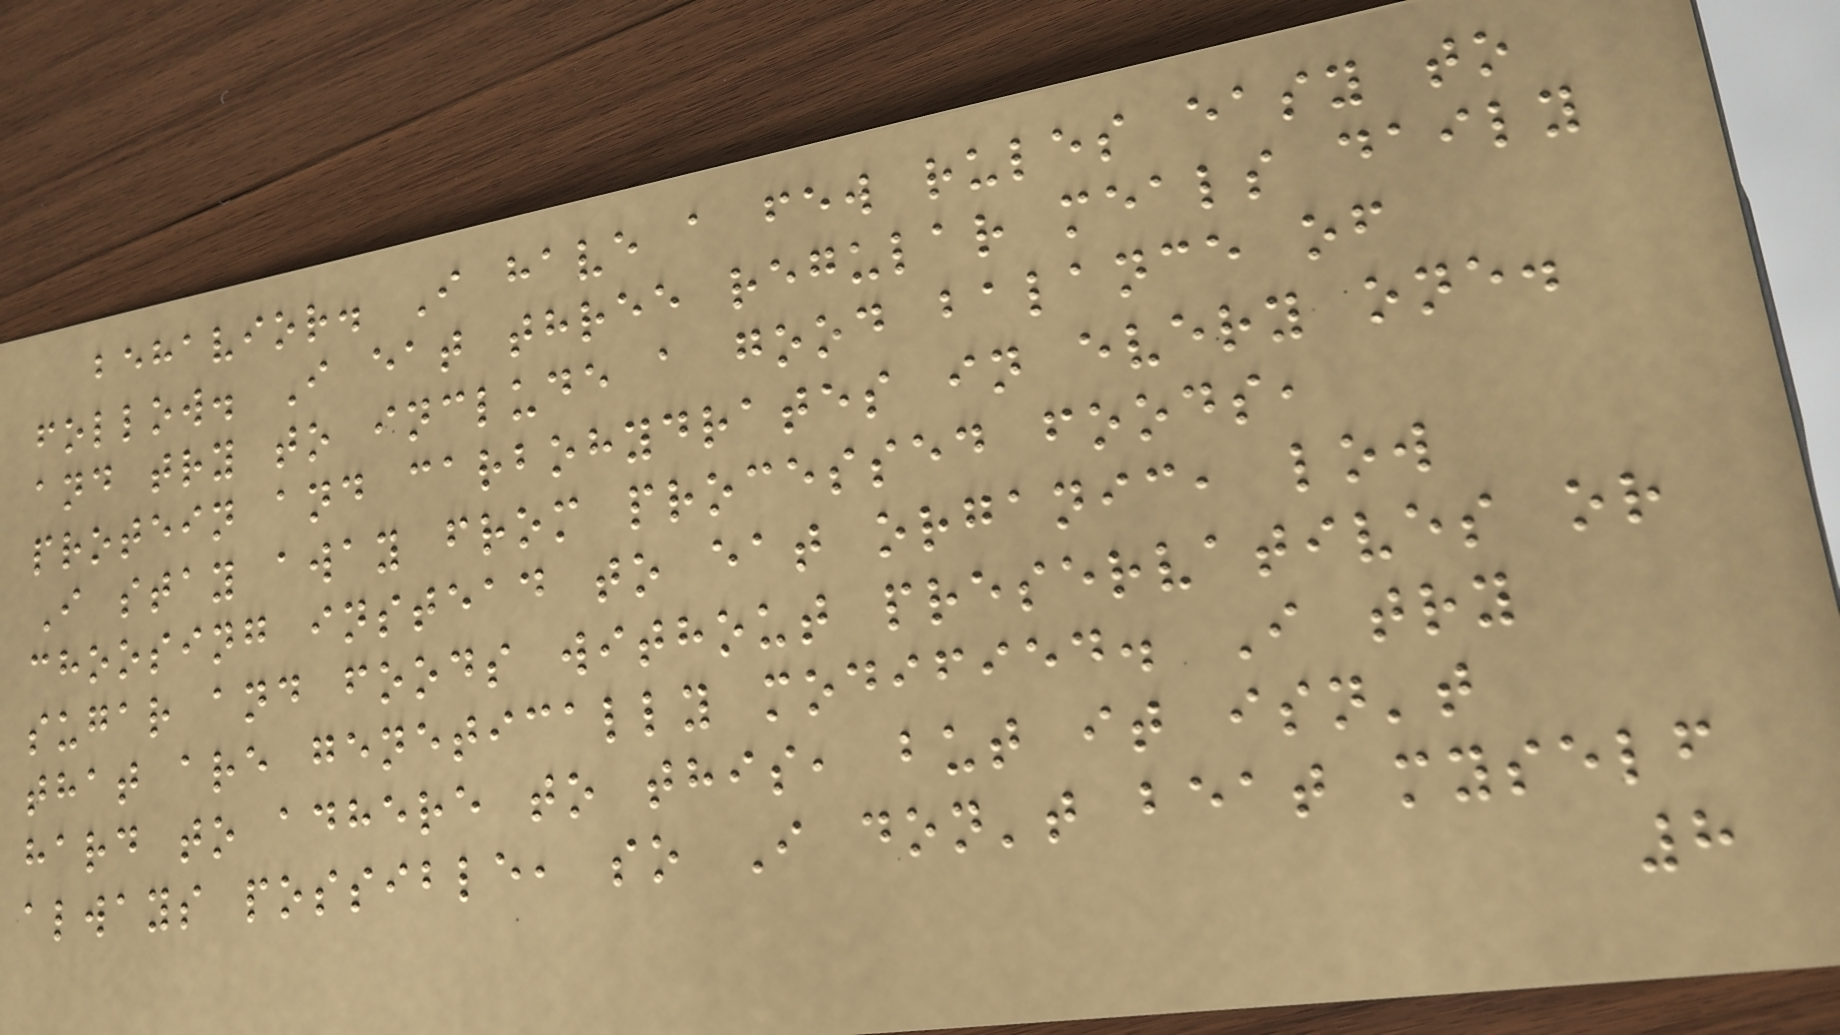behavior. I have a few rules easy to
follow. I eat three regular meals daily
and try to include a good balance of
protein and carbohydrates in every one.
I stay away from processed foods,
choosing instead to eat organic, low
sugar and foods without preservatives or
that are genetically modified. I try
hard to adhere to this, but it isn't
always possible, so I don't beat myself
8
